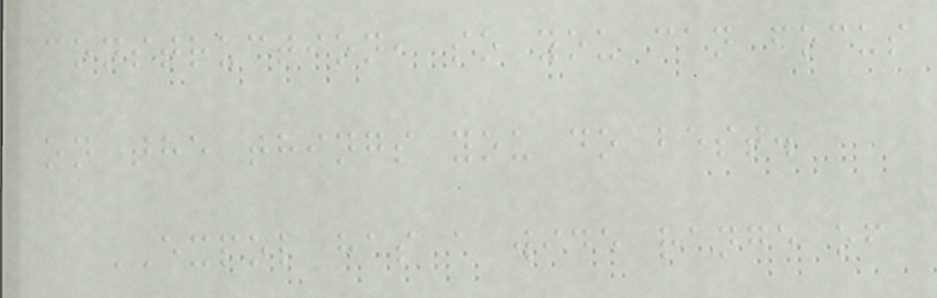construction, so you can focus
on the things you do best.
EXPOL has a wide range of
